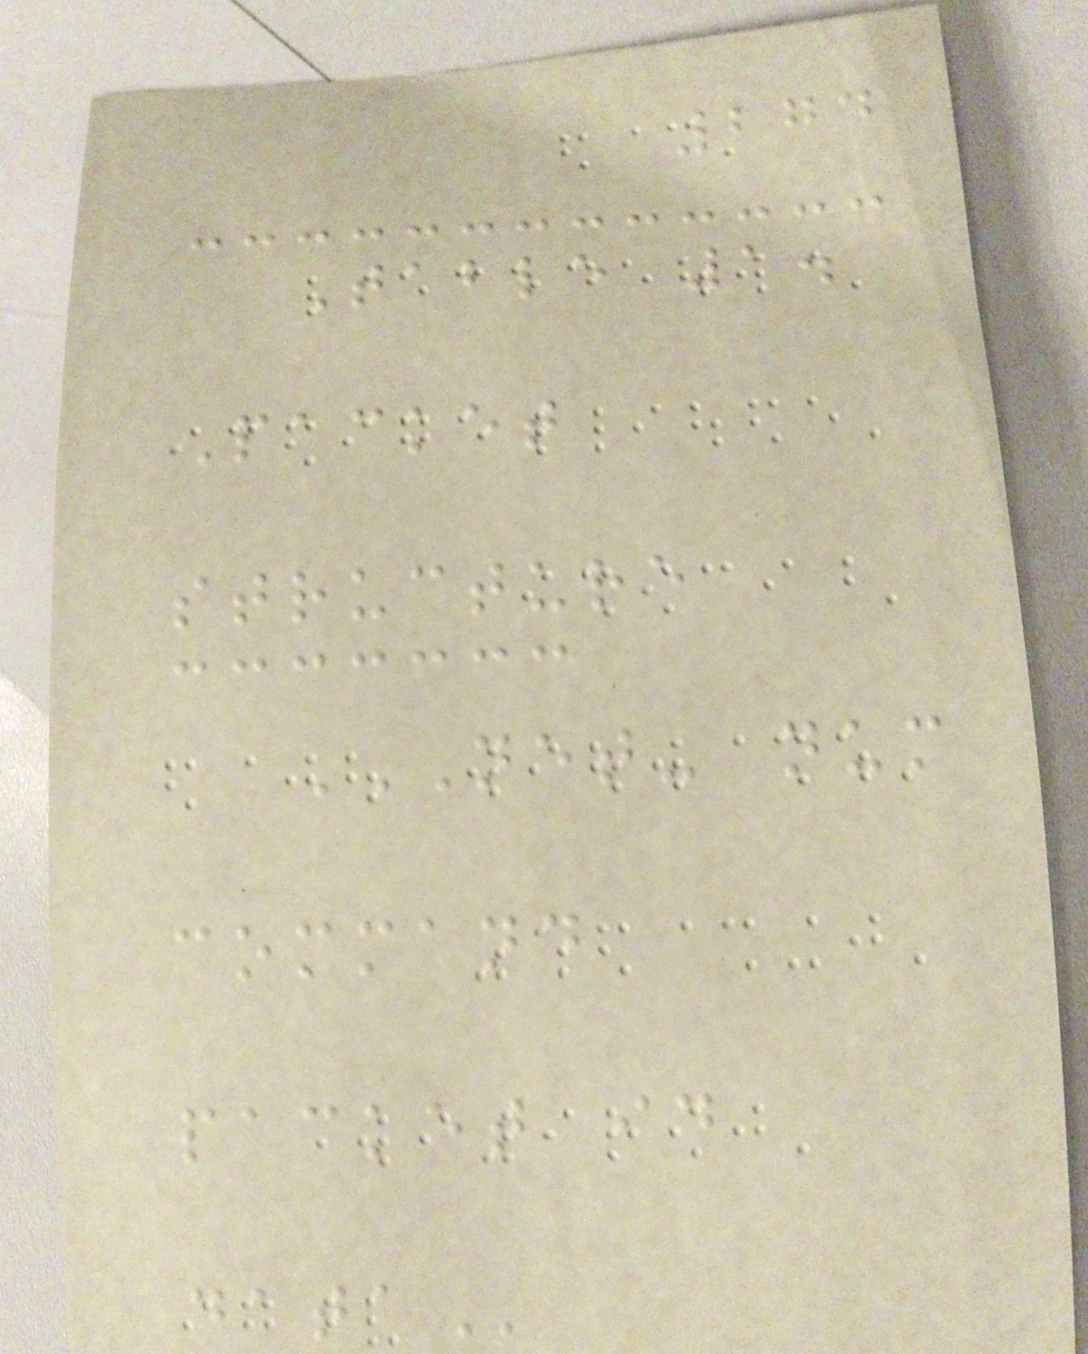274
Table 1.
Packet
structure
NET- NUM
COMMAND
PACKET ID
DATA
